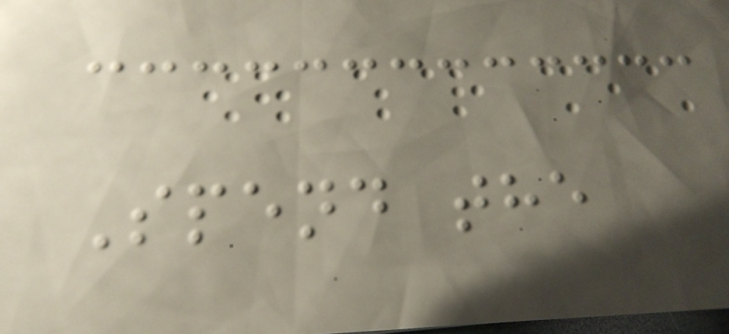Spend the
